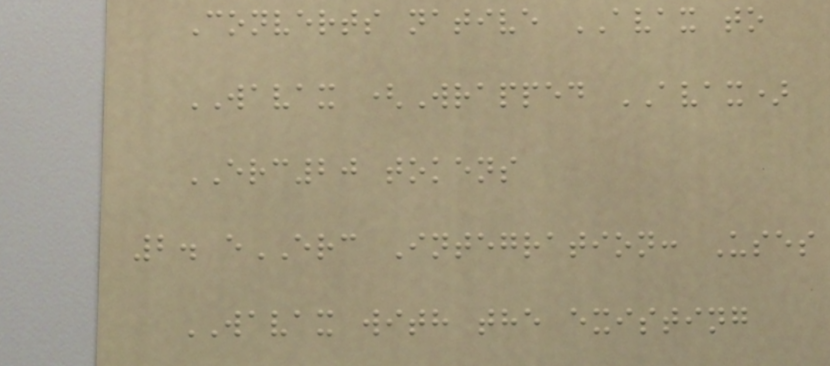Converts native AVAX to
WAVAX (Wrapped AVAX)
ERC20 tokens
2. eERC Integration: Uses
WAVAX with the existing
